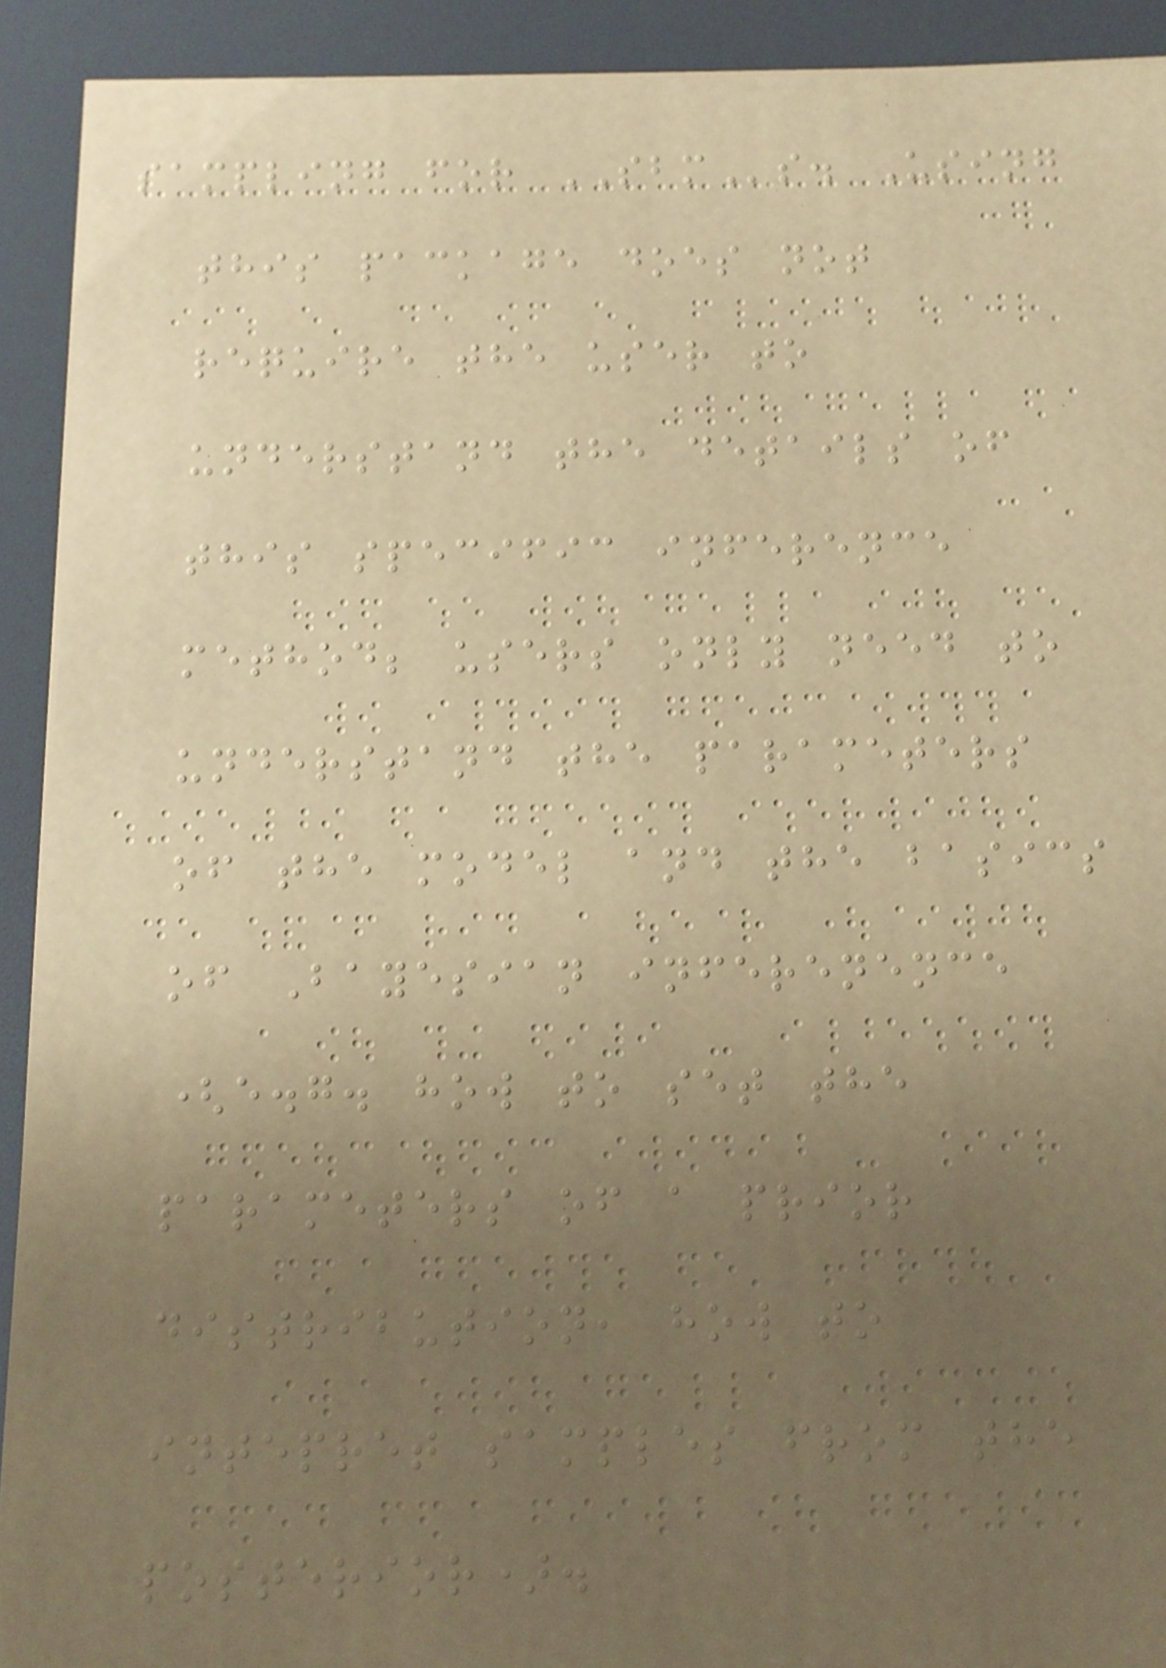sampling for SBMs. Using
this package does not
require the user to
understand the details of
this specific inference
method; users only need to
understand the parameters
of the model and the basics
of Bayesian inferenence
(e.g. how to set the
parameters of a prior
distribution, how to
intepret samples from the
posterior).
